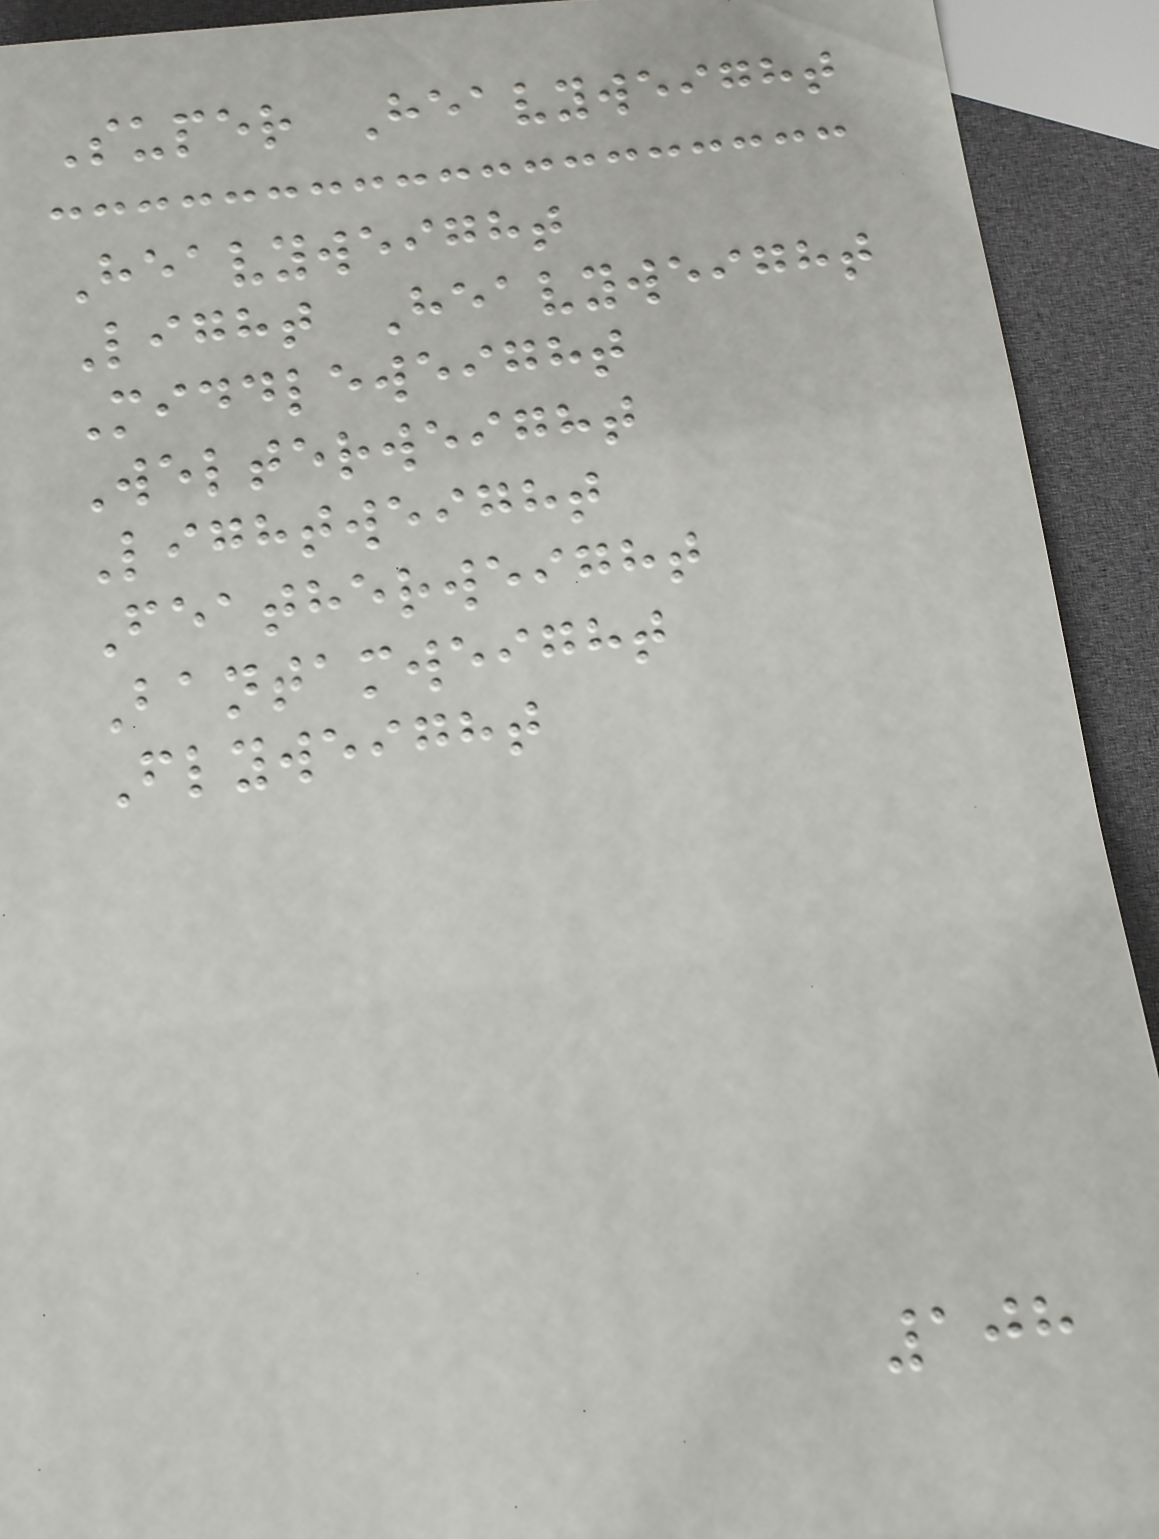Super Heavyweight
Heavyweight
Light Heavyweight
Middleweight
Welterweight
Lightweight
Featherweight
Bantamweight
Flyweight
108
